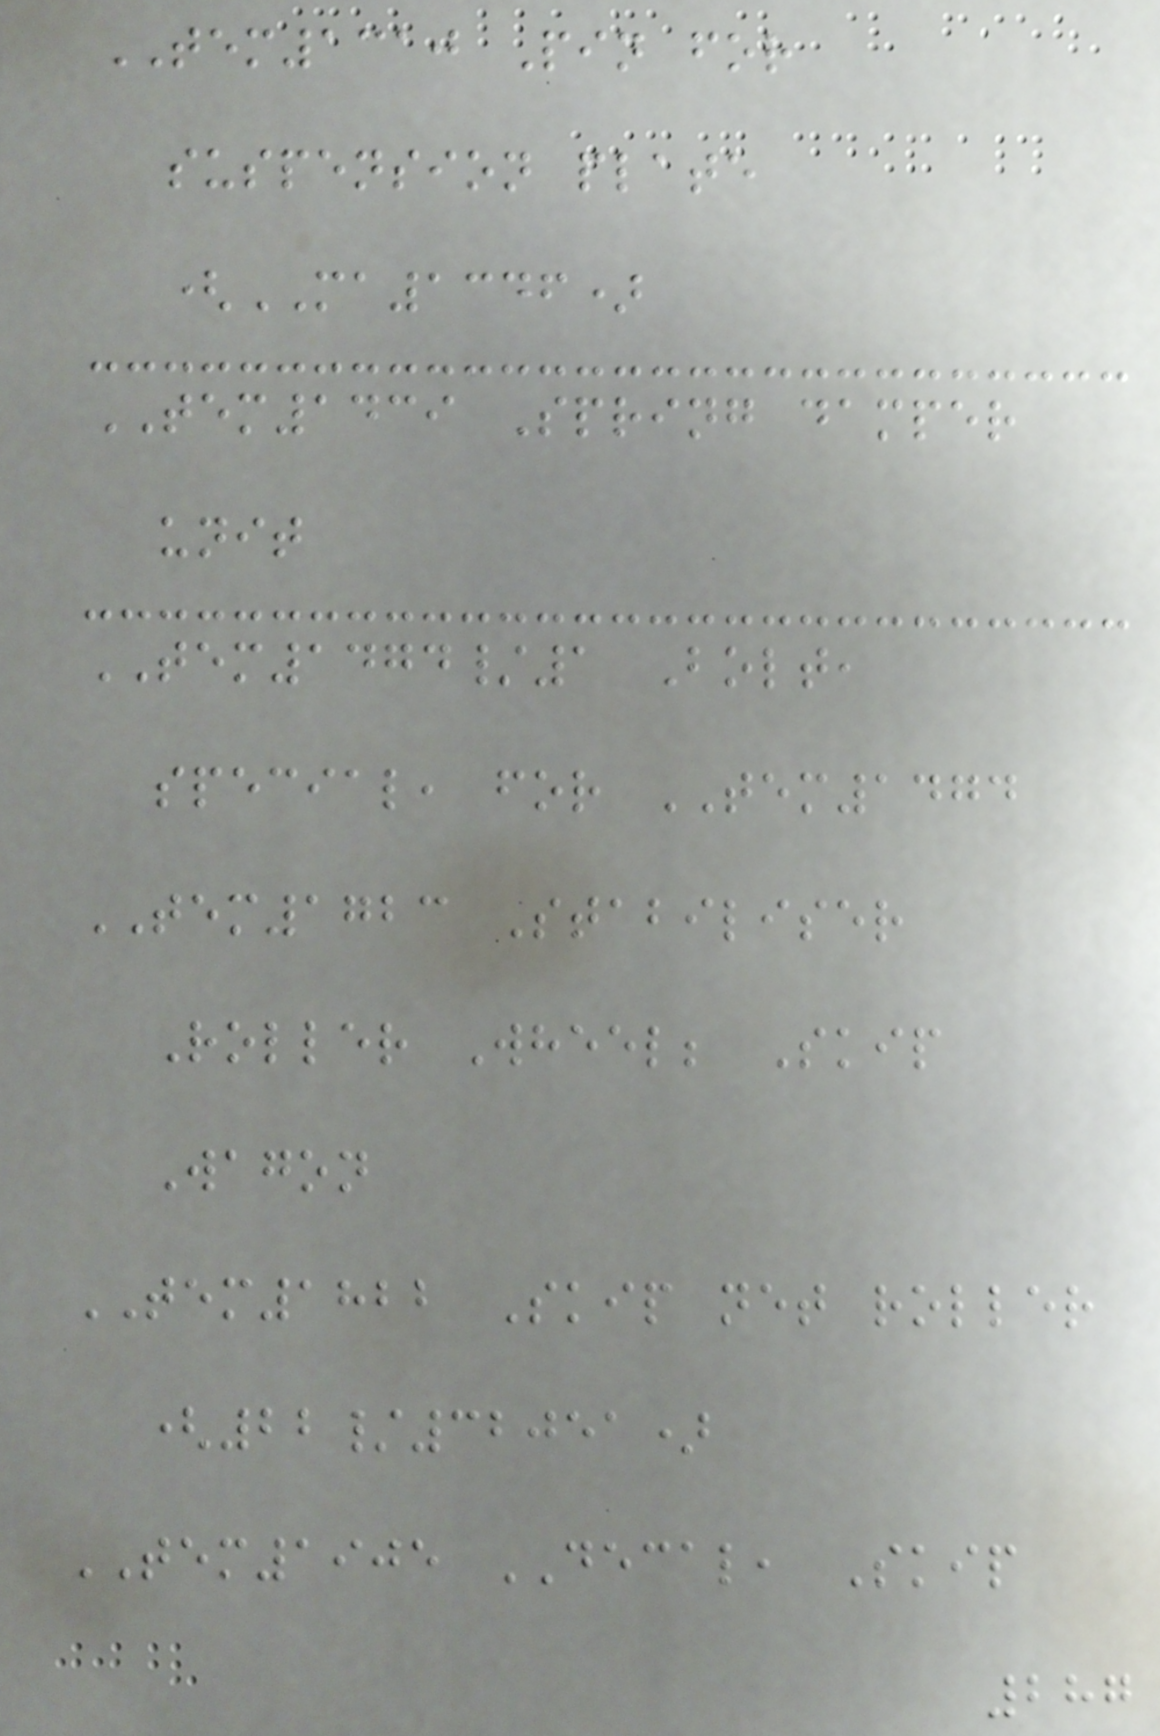TEM1310 Pin for
suspension plate
(MA1346)
TEM1439 Spring damper
unit
TEM1474/1 Bolt,
special, for TEM1474
TEM1723 Stabiliser
Roller Wheel; Skip
Wagon
TEM1822 Skip net roller
(22/32051)
TEM1905 DECAL, Skip
287
